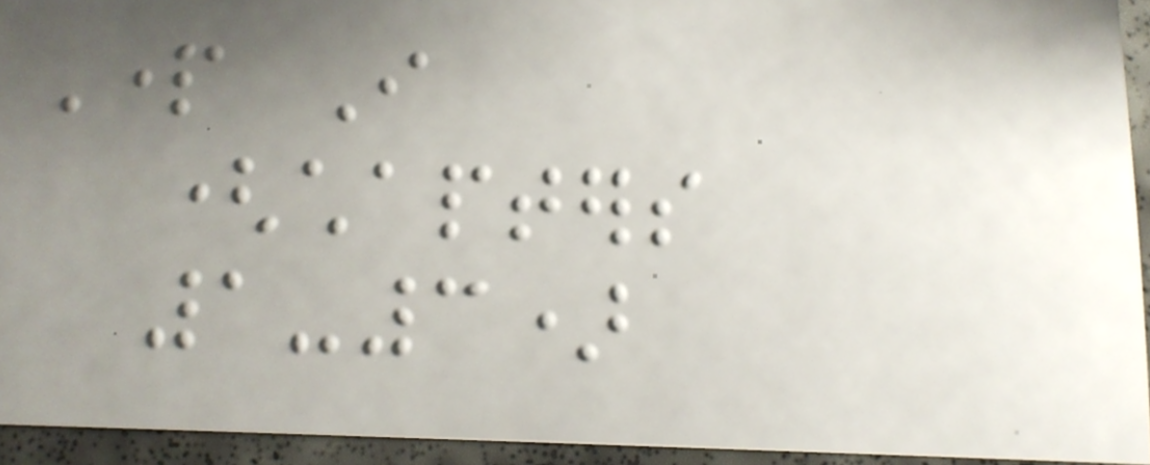Part I
(chapters
1-3)
